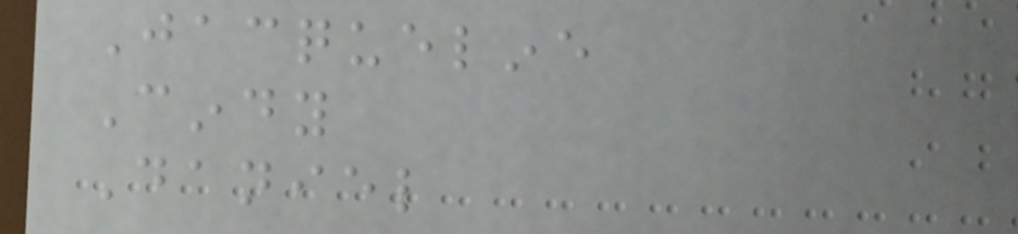Jacqueline
Cindy
Daniel
